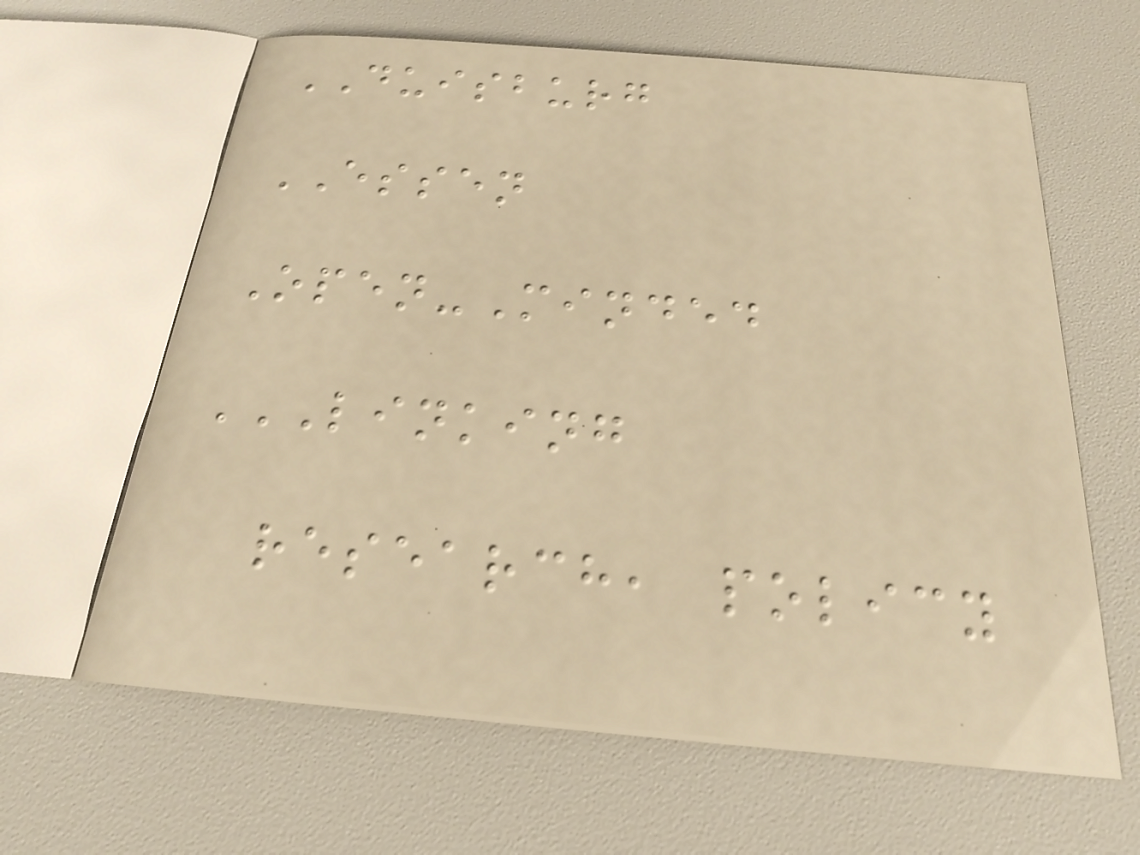DUISBURG
ESSEN
Open-Minded
LINKING
RESEARCH, POLICY
